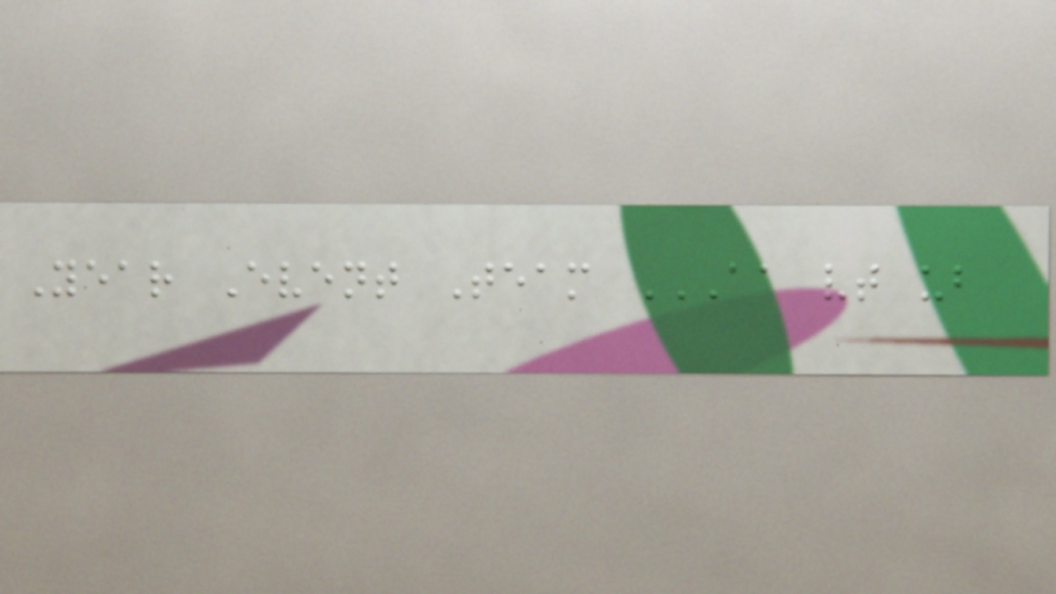Year Event Team AA VT UB
